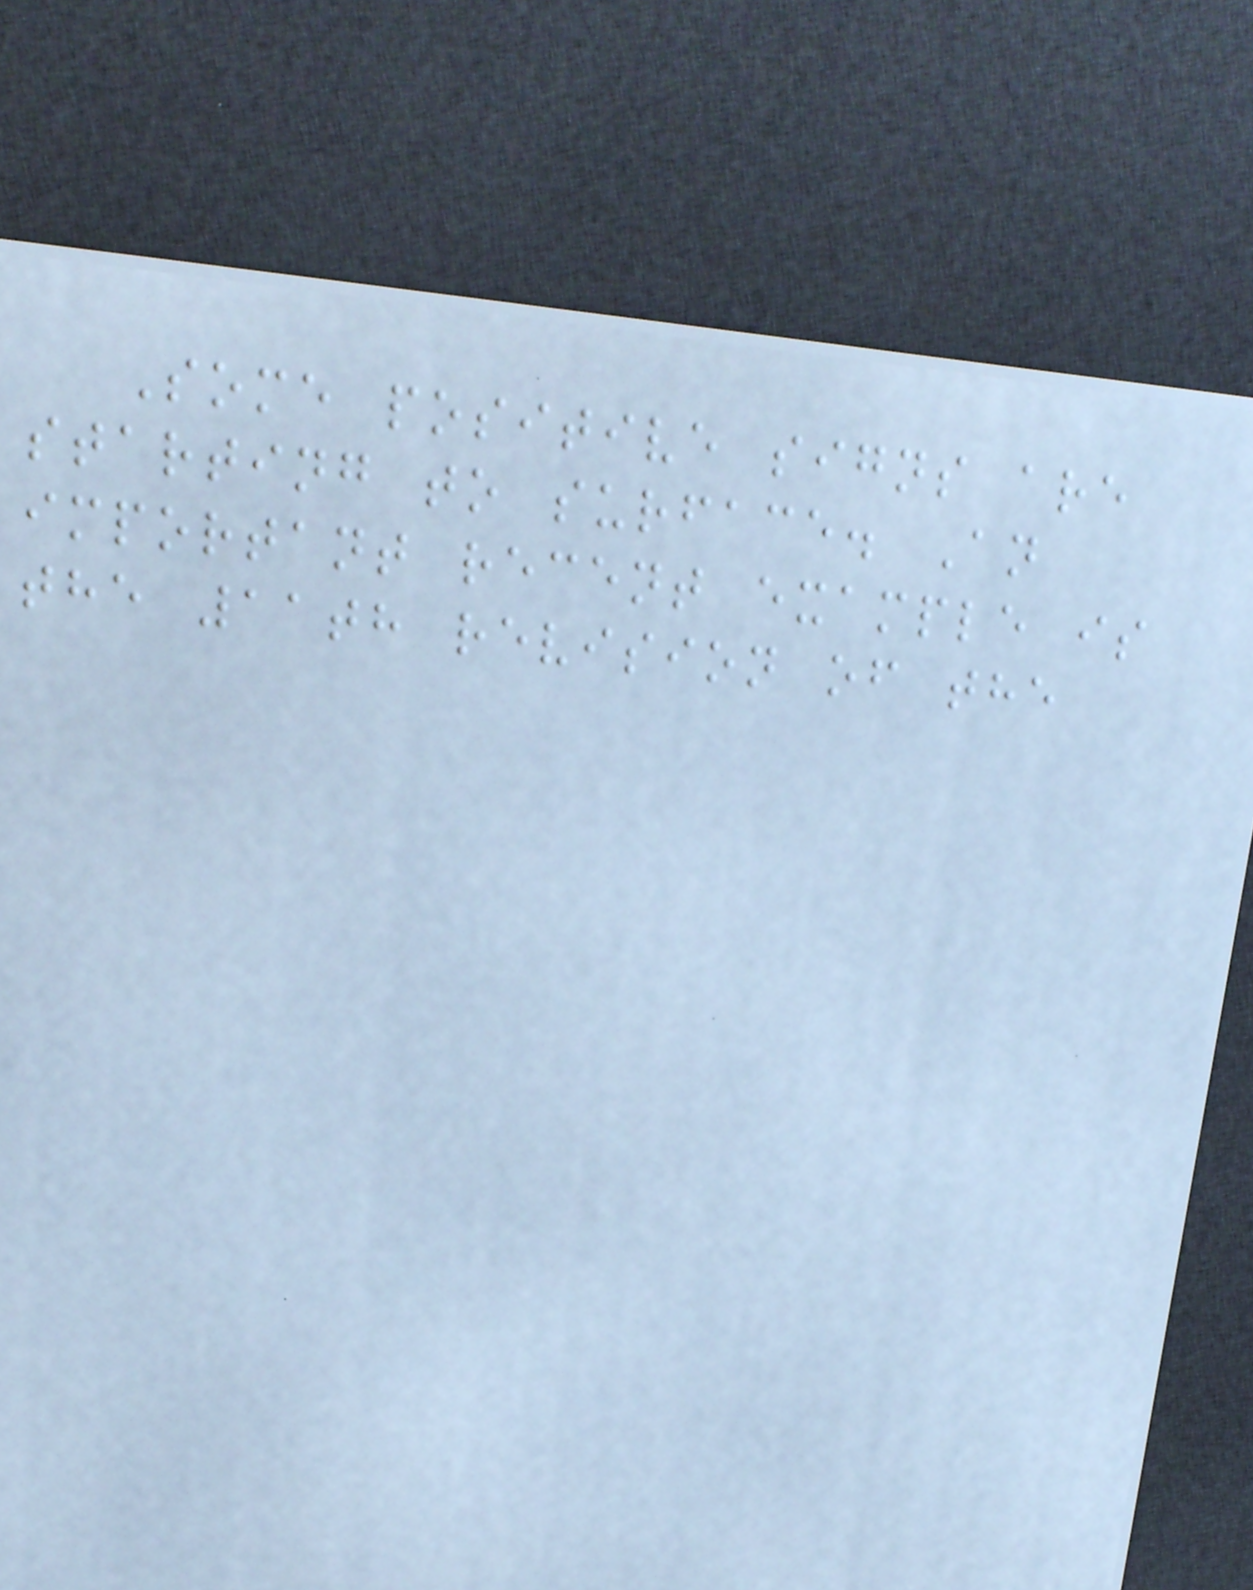Some positive signs are
starting to surface. An
important recent example is
the 11th revision of the
